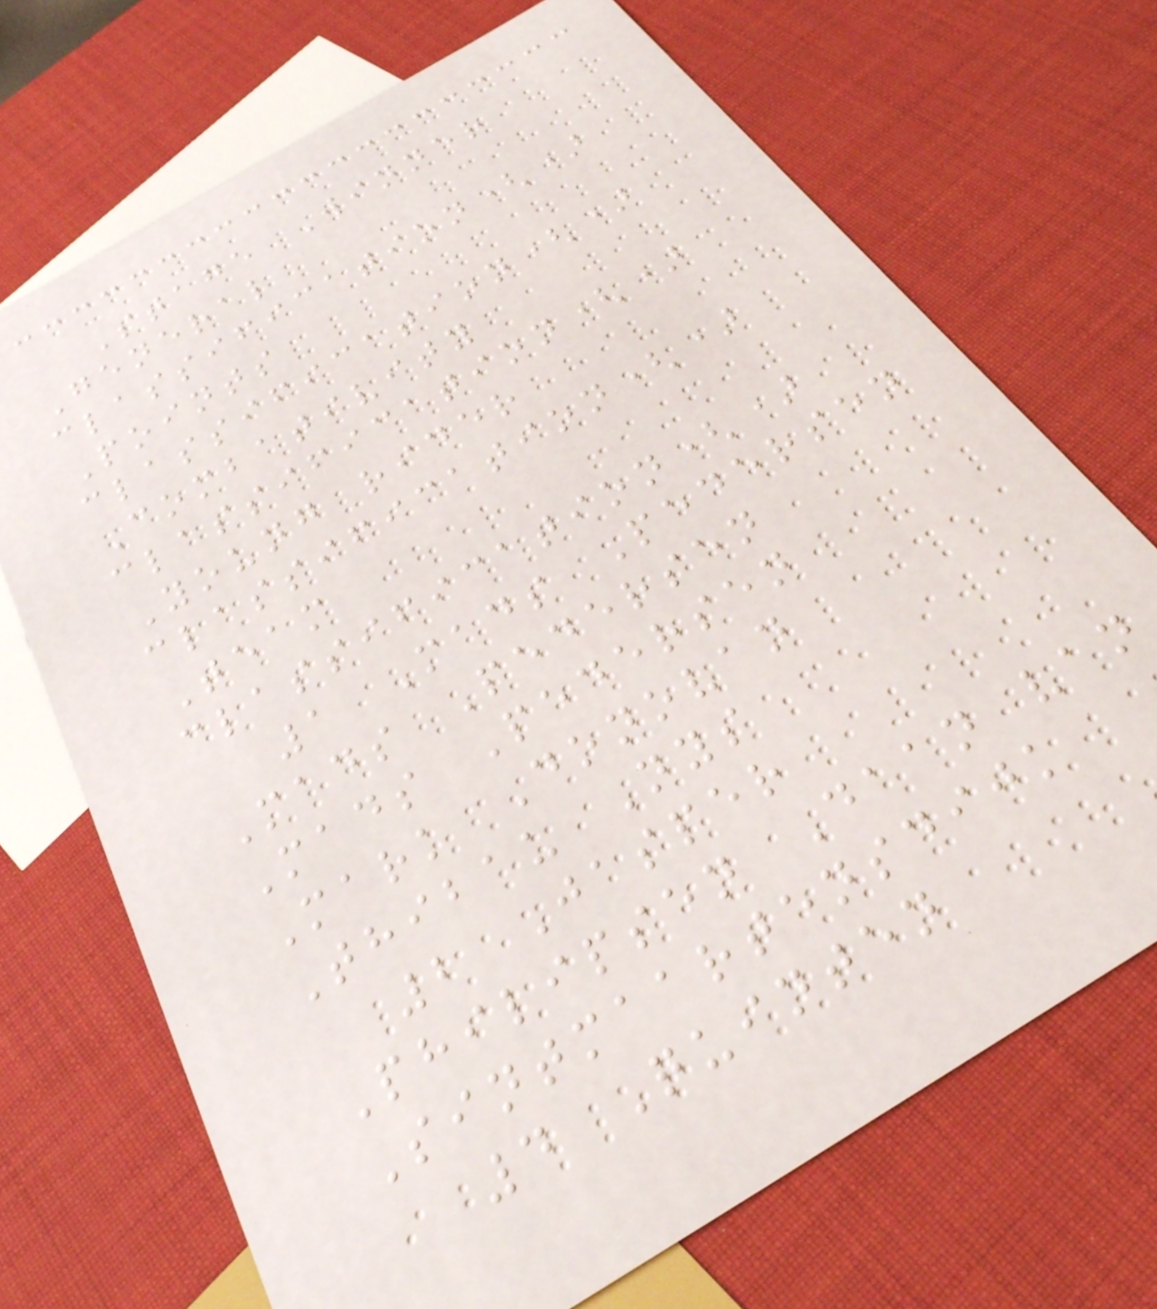Stage Winner
General
classification()
Points
classification()
Combativity
classification()
Young rider
classification()
Team
classification()
1 Mads Pedersen
Mads Pedersen
Mads Pedersen
Mark Donovan
Thibau Nys
2 Jasper
Philipsen Daan van
Sintmaartensdijk
4 Quinten
